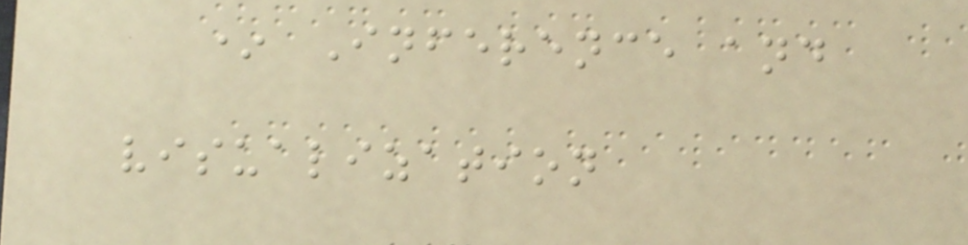* Inference and
visualization
